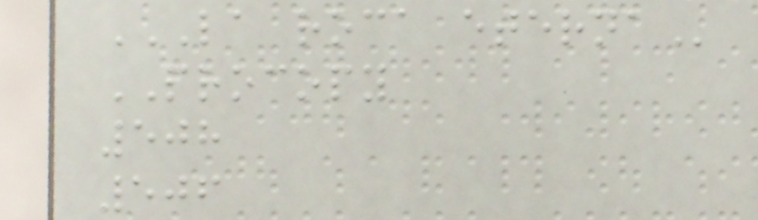LA ROCA ETERNA
PROCOPY
508
506
